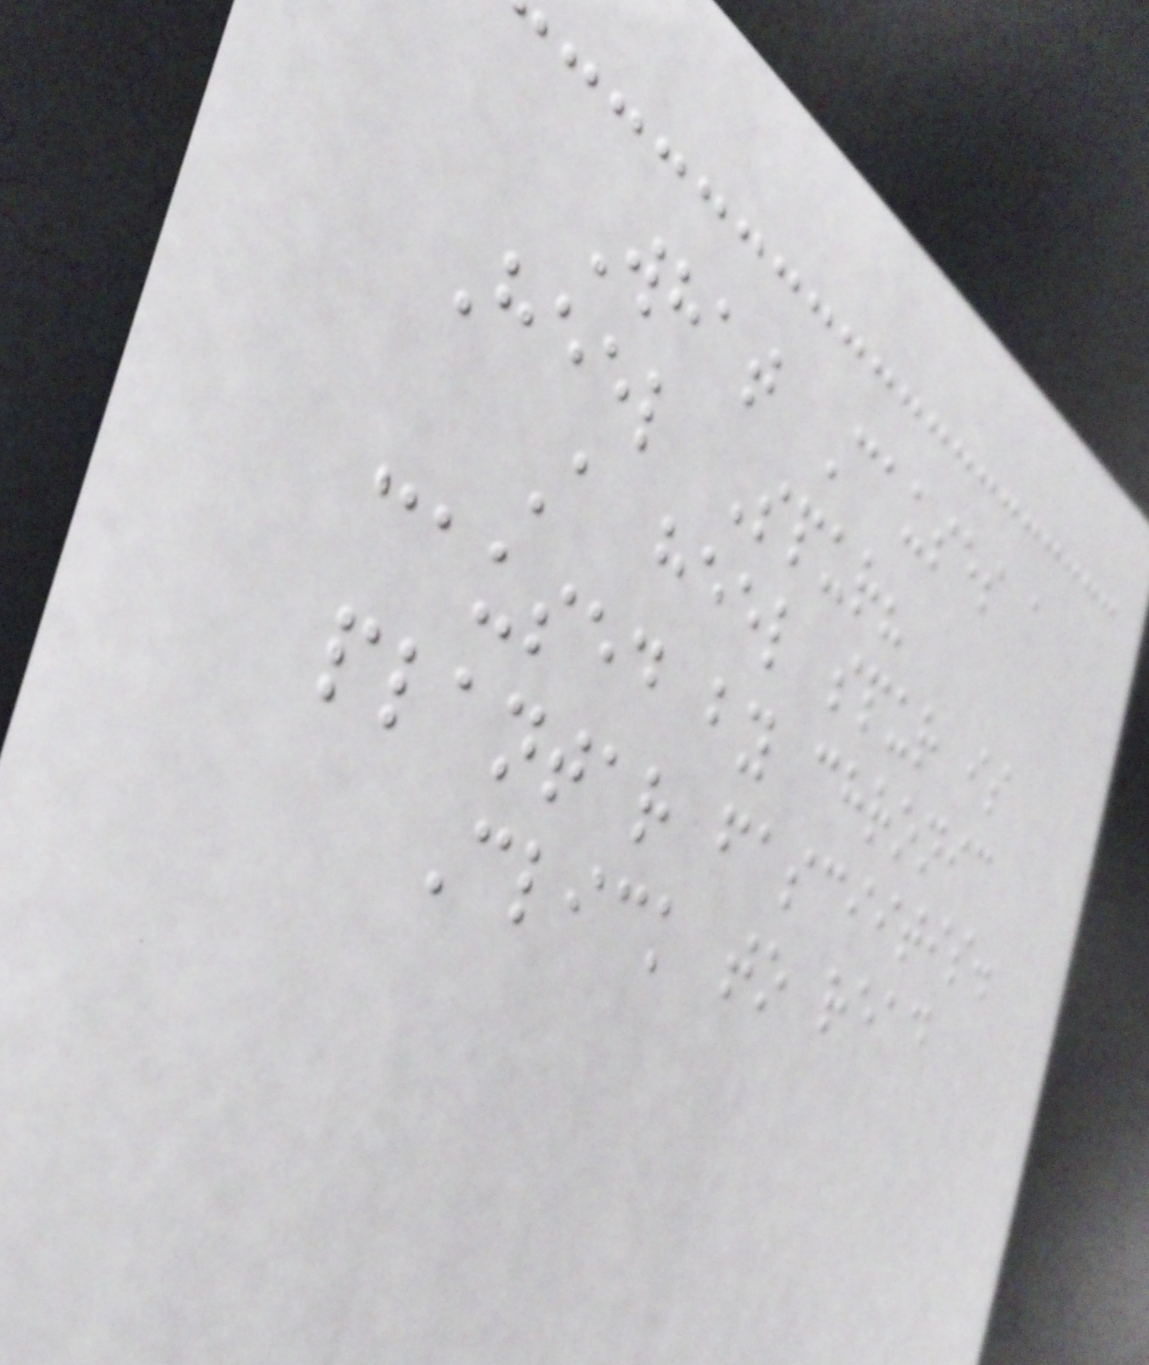What Causes a
Heel Spur?
A heel spur is
caused by chronic
plantar fasciitis.
Click to read
